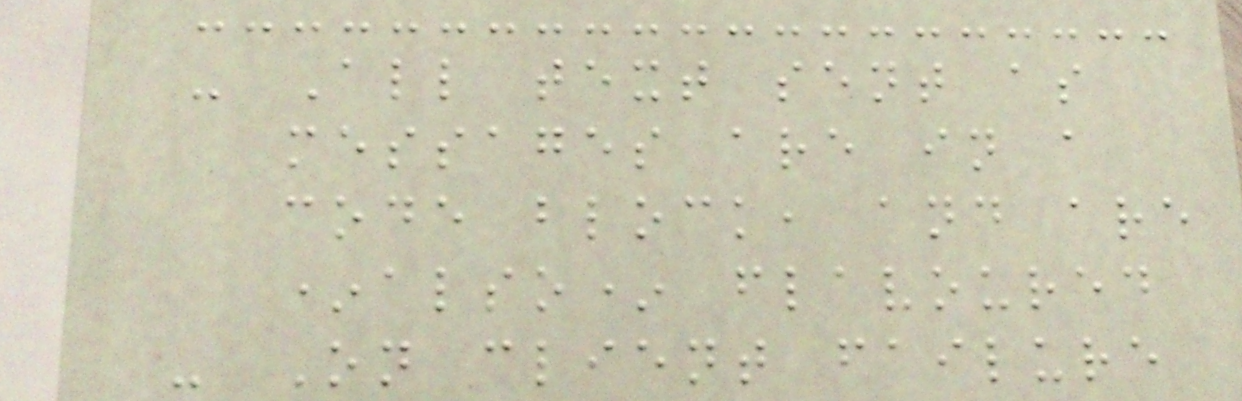- All text sent as
messages are in a
code block, and are
*also* flavoured
- On client failure
